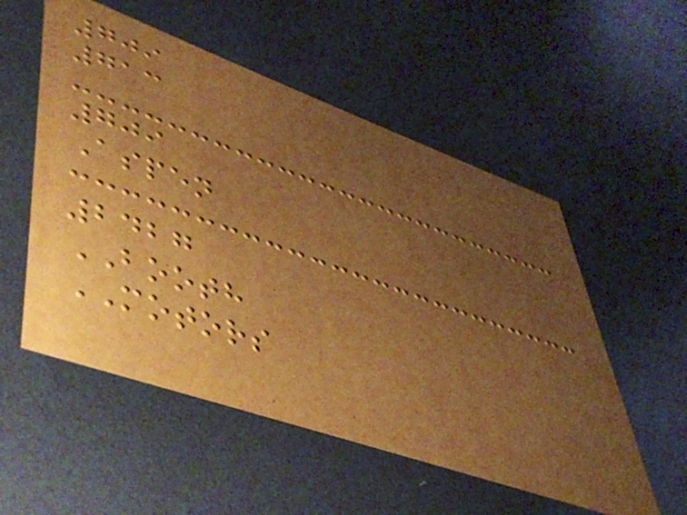709
713
709
Aspen
2427
BOOTH
MOTORS
